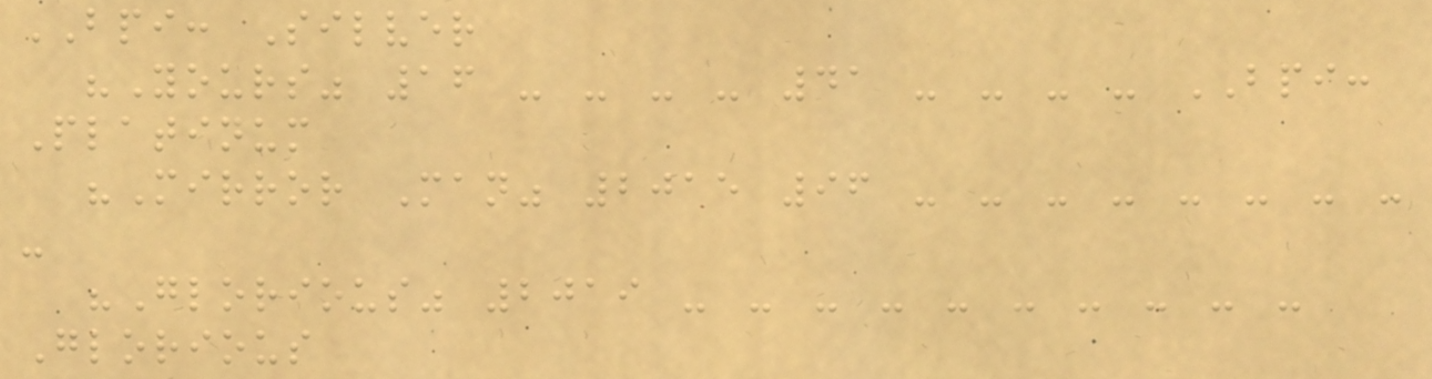BPI: Silver
"Yours" 16 - - - - 41 - - - - BPI:
Platinum
"Mirror Man" 2015 96 - - - - - - - -
-
"Glorious" 2019 - - - - - - - - - -
Glorious
